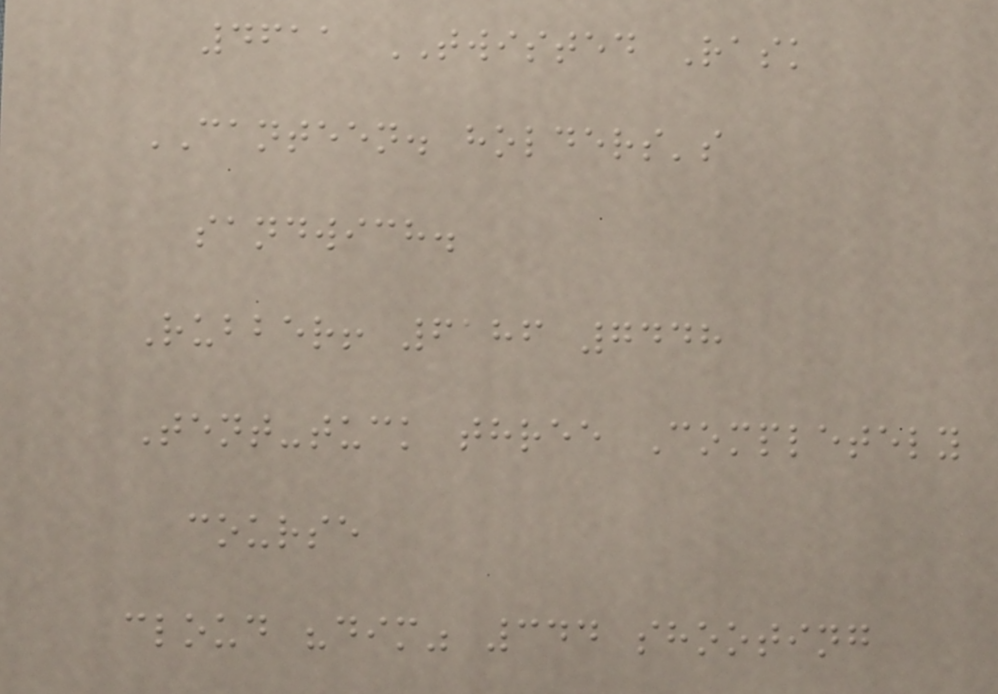4611 TWISTED Rask
CANTEEN. holders's
sandwich.
Rubber! 6186 7448
Tent-tuck three Completely
course
cloud "dim" 344 shooting
